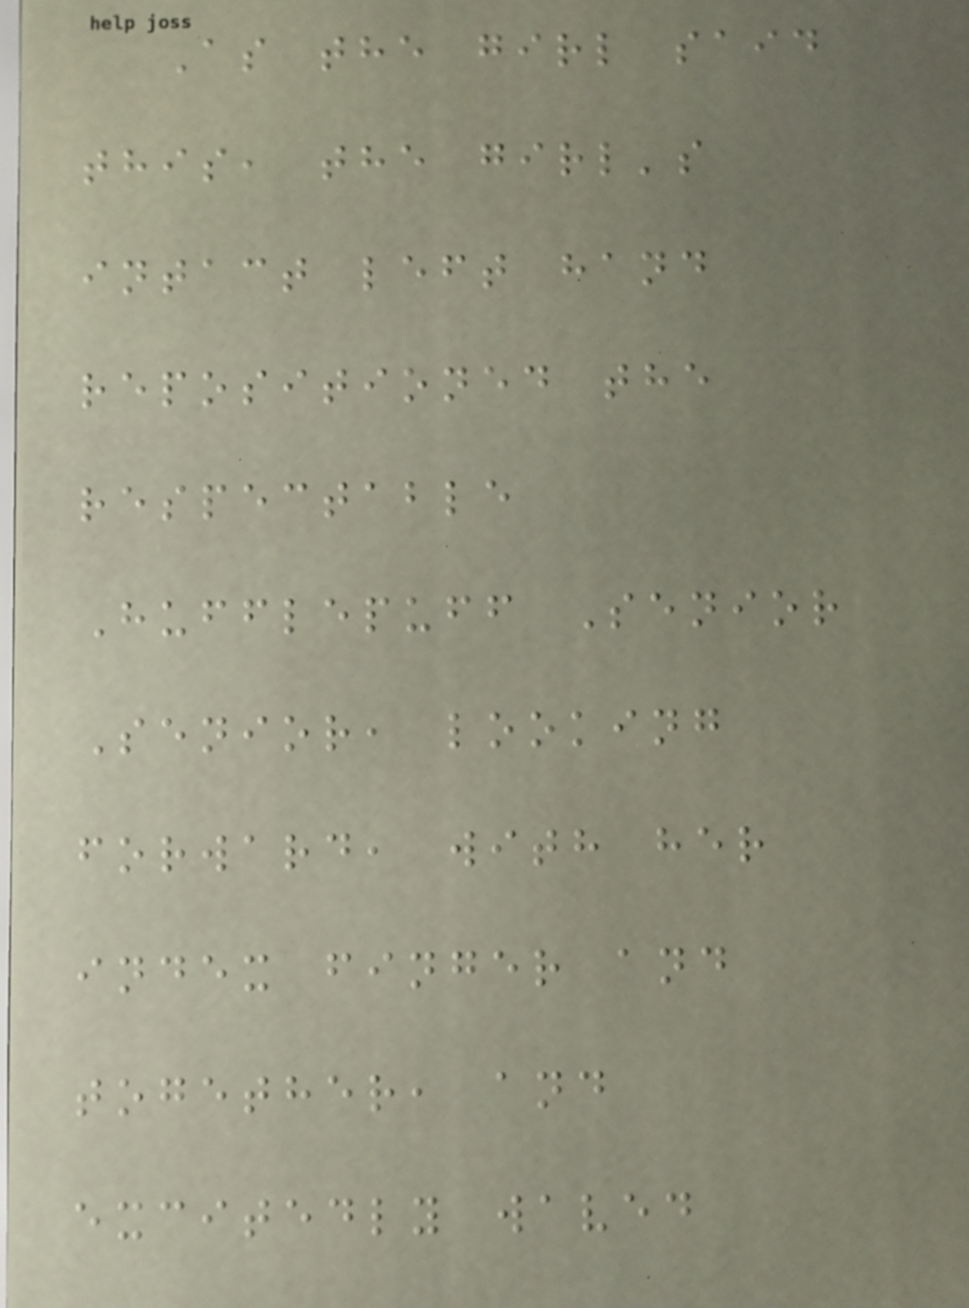As the girl said
this, the girl's
intact left hand
repositioned the
respectable
Hufflepuff Senior
Senior, looking
forward, with her
index finger and
together, and
excitedly waved
